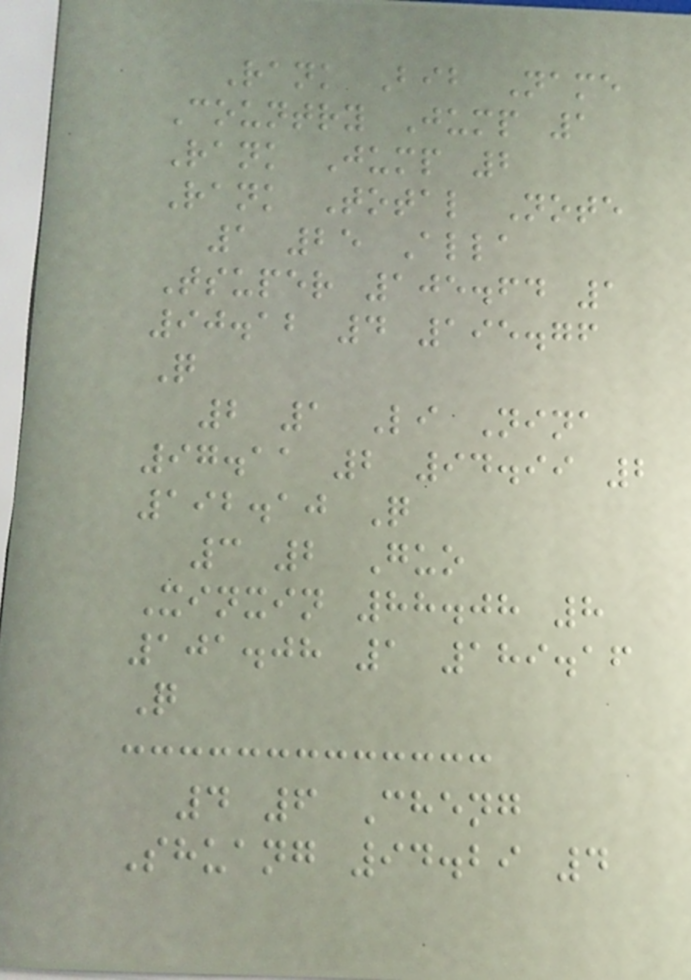Rank Bib Name
Country Jump 1
Rank Jump 2
Rank Total Note
1 25 Alla
Tsuper 105.64 1
90.12 4 195.76
Q
2 1 Li Nina
97.11 2 94.99 2
192.10 Q
3 2 Guo
Xinxin 88.08 8
101.08 1 189.16
Q
4 6 Cheng
Shuang 94.29 4
